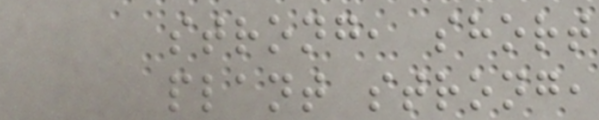strong, short
plant strong,
